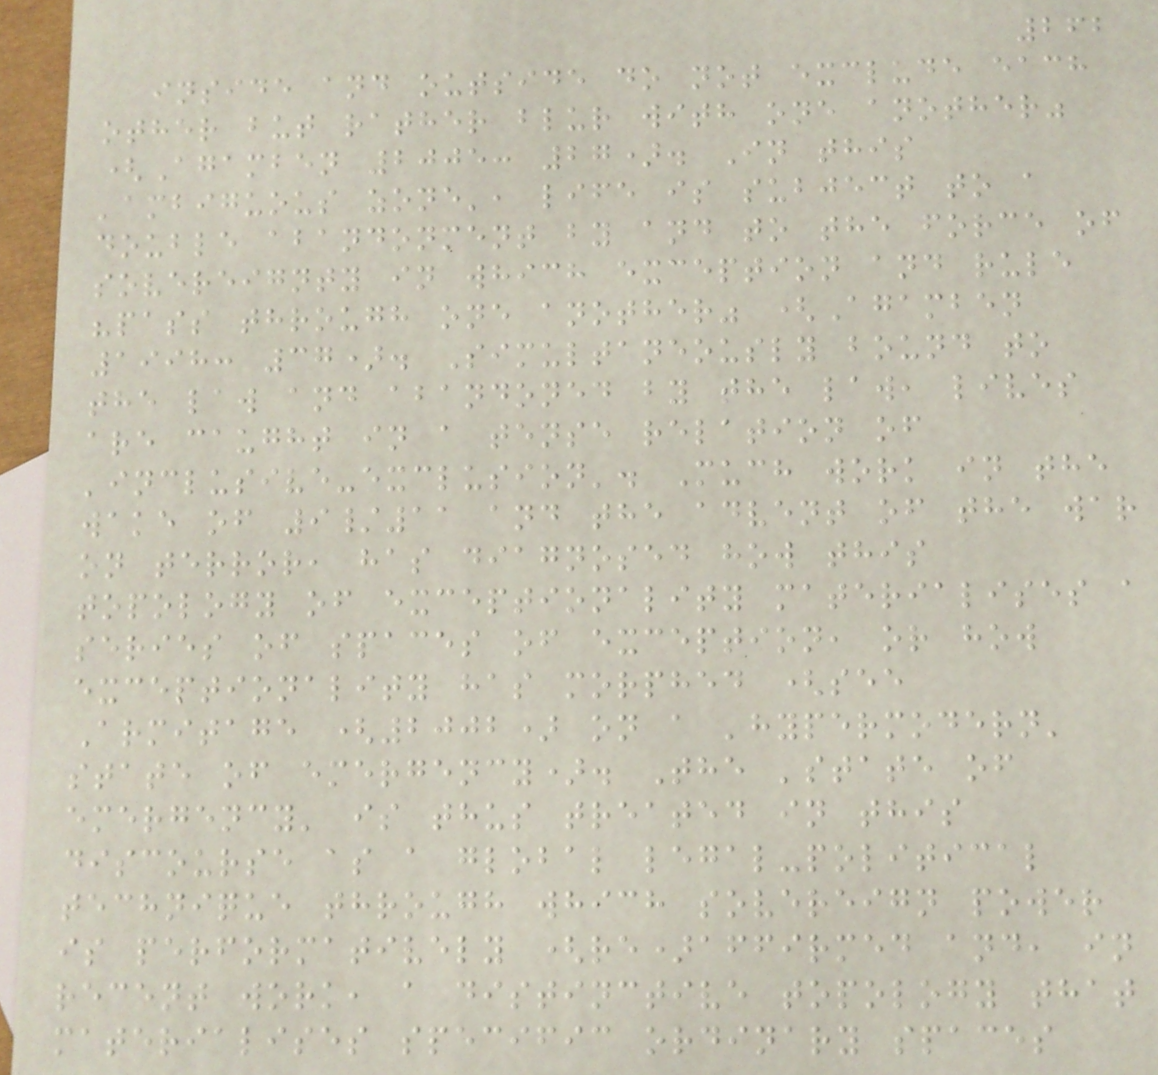262
inside and outside do not exclude each
other but rather blur with one another"
(Agamben 2005: 27). In this
'ambiguous zone', life is subject to a
double abandonment by and to the force of
sovereignty in which exception and rule
"pass through one another" (Agamben
1998: 37). Simultaneously bound to
the law and abandoned by the law, lives
are caught in a tense relation of
'inclusive-exclusion'. Much work in the
wake of 9/11 and the advent of the war
on terror, has diagnosed how this
topology of exceptionality materialises a
series of spaces of exception, or how
exceptionality has morphed (see
Armitage (2002) on a 'hypermodern'
state of emergency). The 'state of
emergency' is thus treated in this
discourse as a global legal-political
technique through which sovereign power
is performatively (re)affirmed and, in
recent work, a distinctive topology that
materialises specific ordinary spaces
